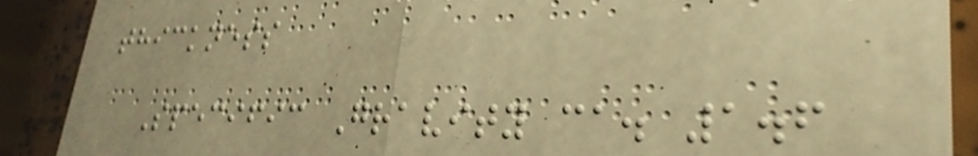thickness
Specific Gravity ca. 1.6
